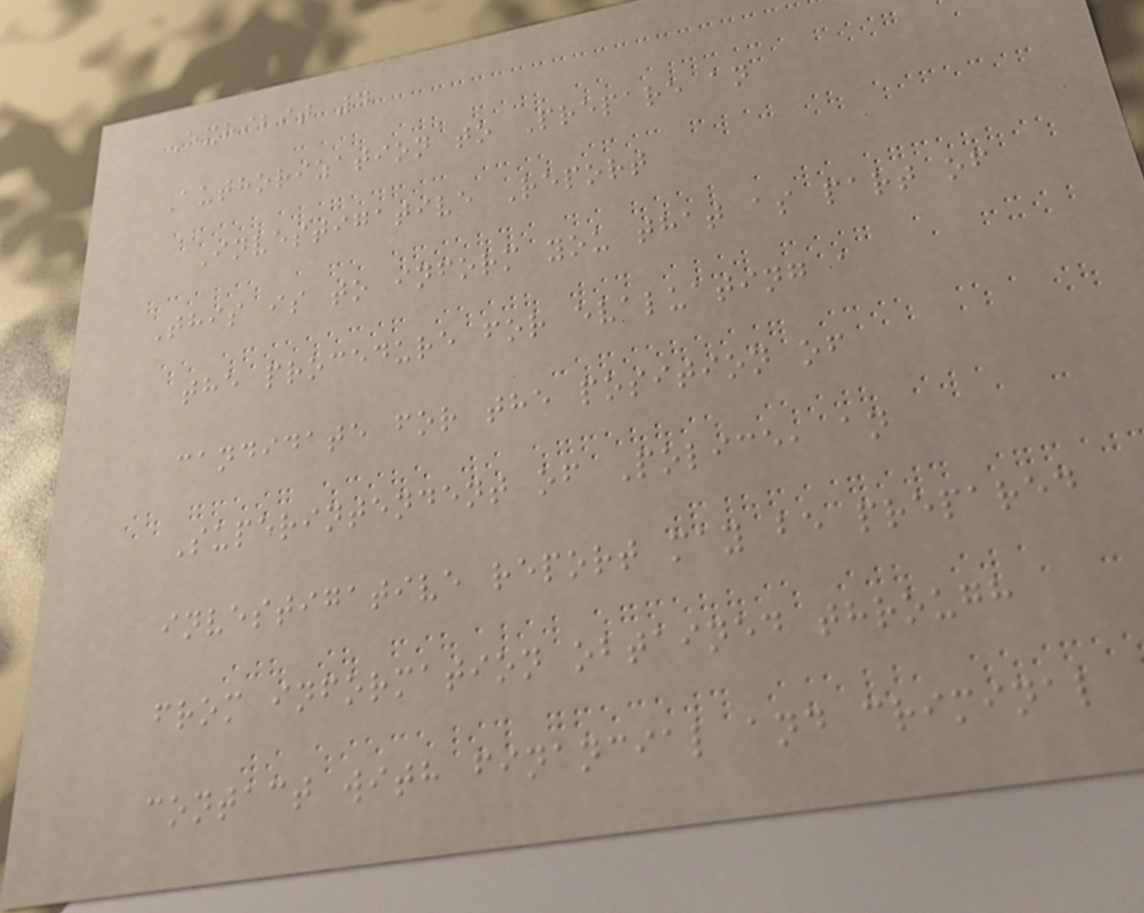Exhibit 4
Authorization to Prepare an
Investigative Report
This is to inform you that as part of
the procedure for evaluating a
candidate for the position of
Superintendent of Police, an
investigative report may be prepared
from information obtained through
contact with financial and criminal
